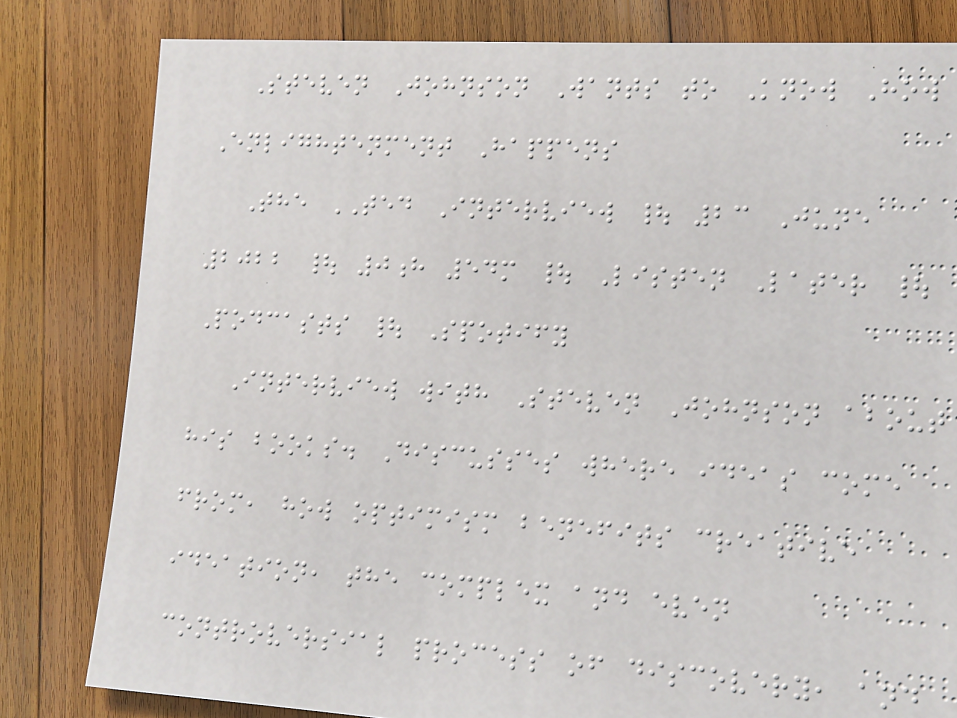Steven Johnson Wants to Know How
Enlightenment Happens
The TED Interview | 23 June
2022 | 0h 54m | Listen Later |
Podcasts | Spotify
Interview with Steven Johnson about
his books. Discusses where ideas come
from, how optimism benefits creative
ideation, the complex and even
controversial process of discovery, and
